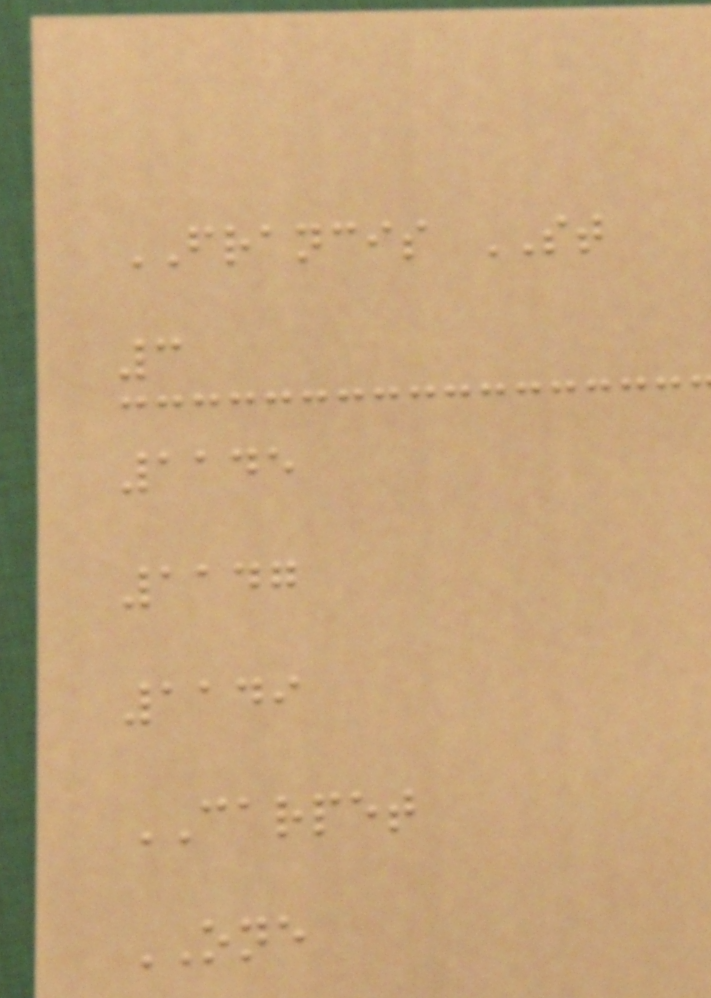FRANCIS ST
3
1145
1147
1149
CARPET
ONE
